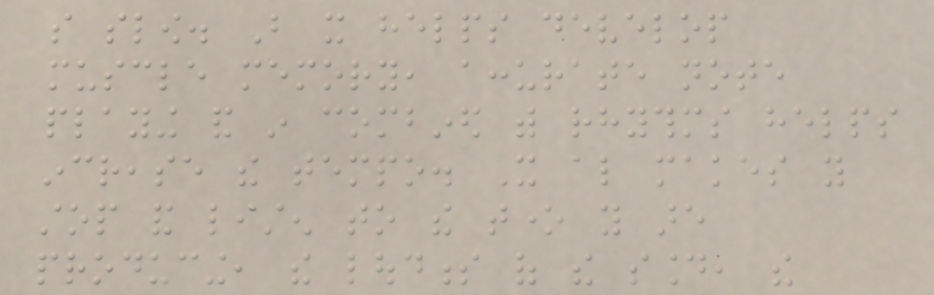so slow. But it helps develop
muscle memory, accurate note
playing and in combined with rhythms helps
increase the tempo. It also makes you
stop and listen to the tone you are
producing, the loudness of the sound, the
